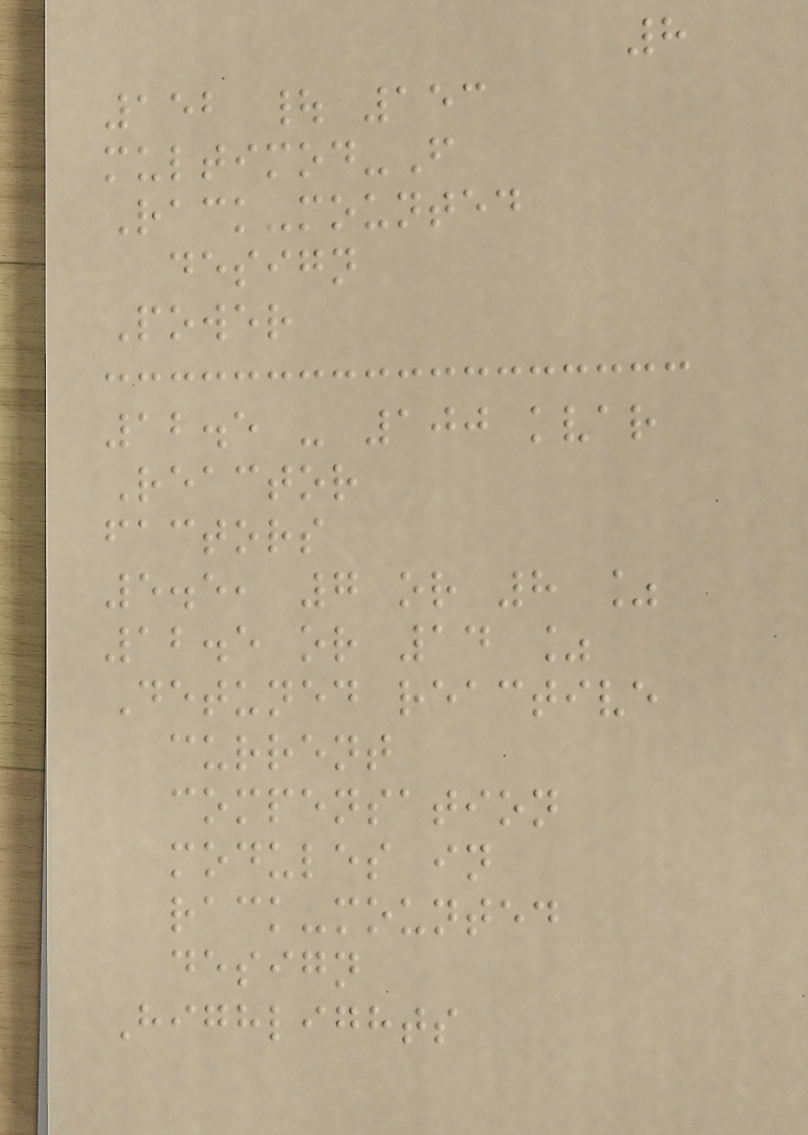8
152 | 153
multimod-F
Rack-mounted
design
Power
12.5 - 100 kvar
Reactor
factors
5.5, 7 or 8 %
12.5 or 14 %
Detuned reactive
current
compensation
modules in
rack-mounted
design
Highlights
